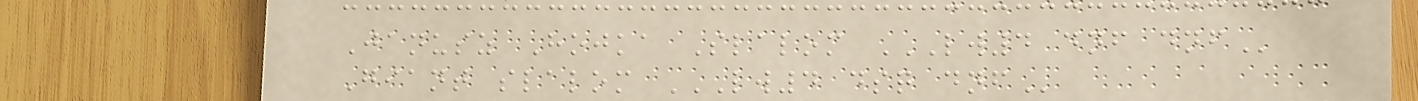Janusz Hojka Slalom LW4 DNF DNF
Giant slalom LW4 DSQ DNF
